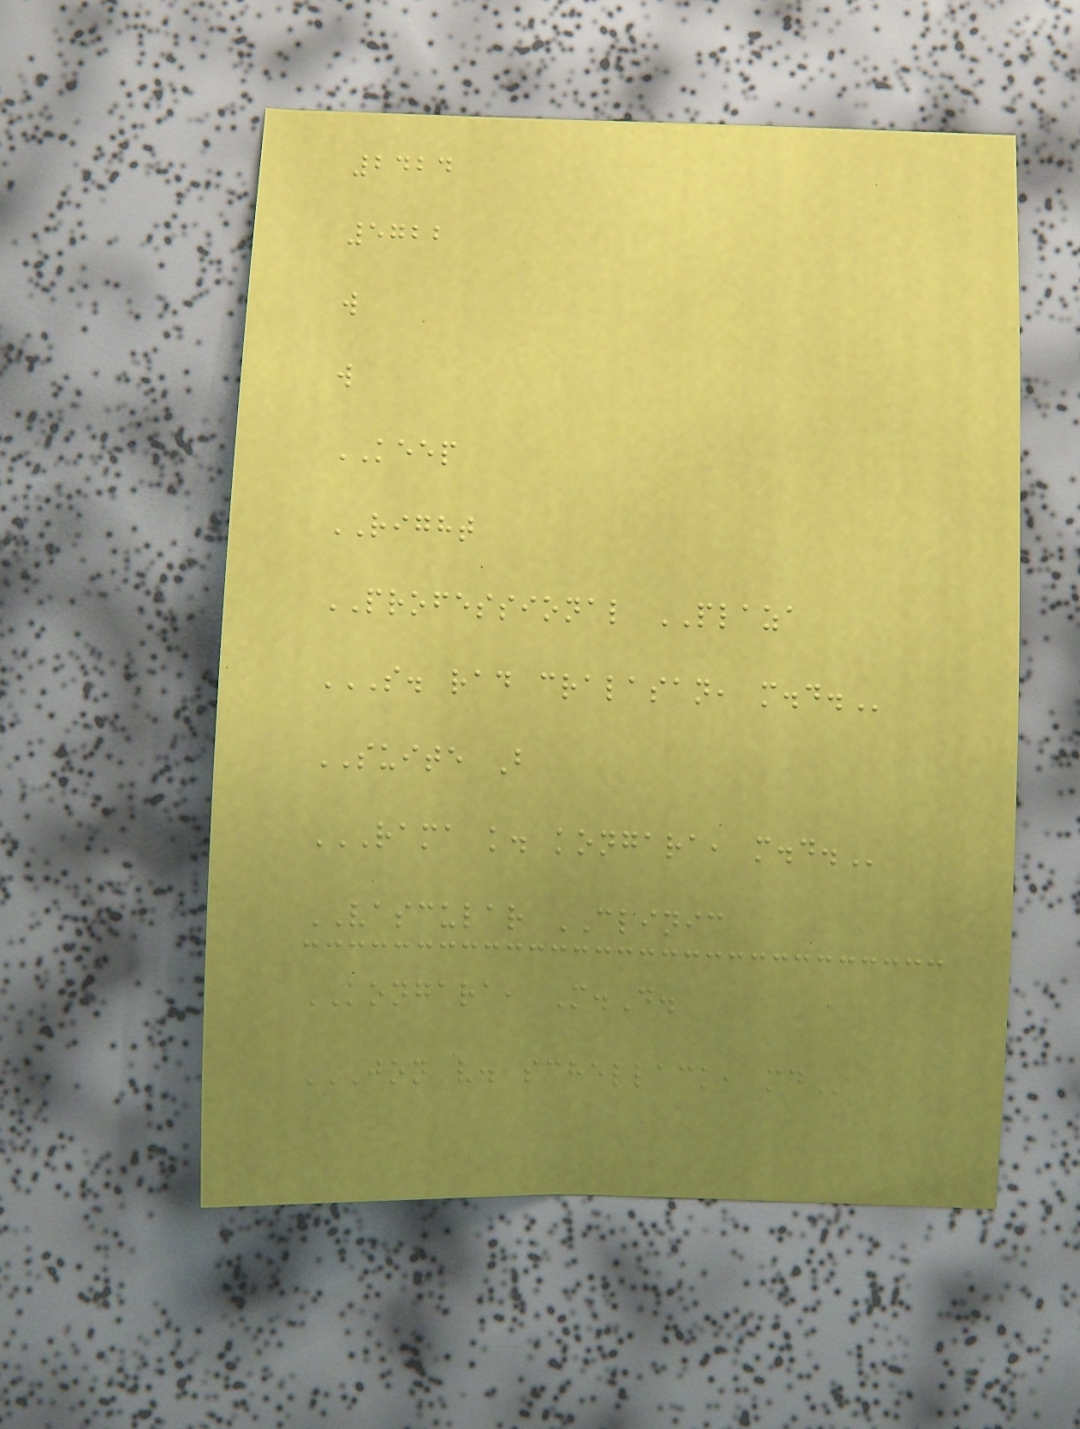2424
5722
w
w
KEEP
RIGHT
PROFESSIONAL PLAZA
S. RAD CRALASAN, M.D.
SUITE B
RAMA K. KONGARA, M.D.
VASCULAR CLINIC
KONGARA, M.D.
JON V. SCHELLACK, MD
